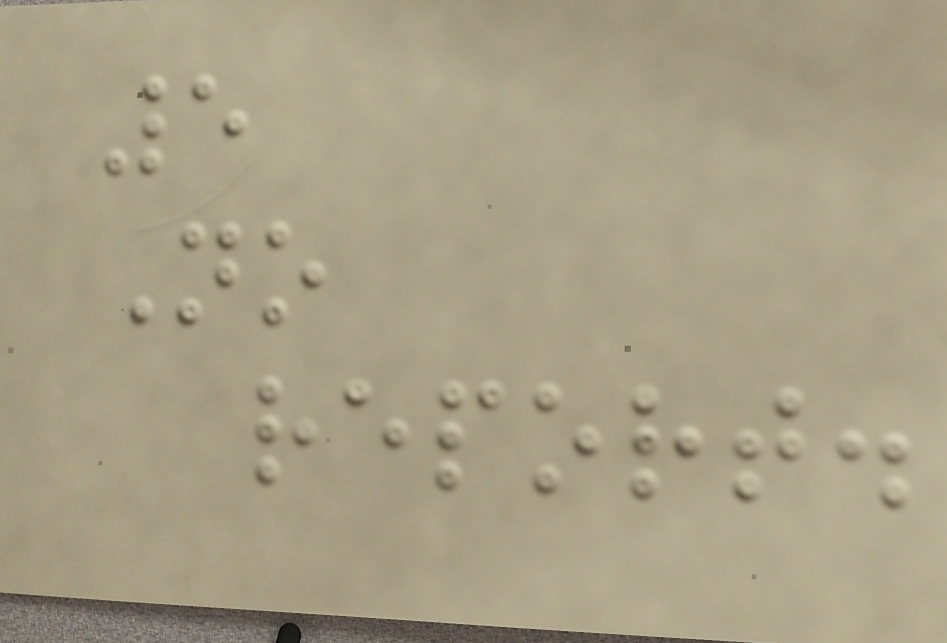5
No
report.
